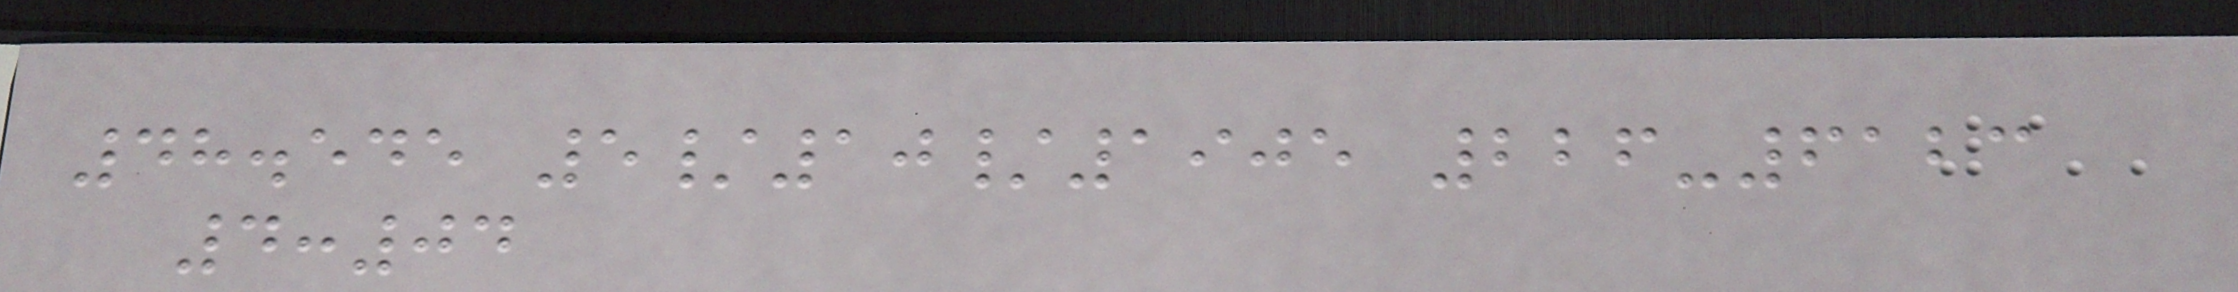48.545 5/10/1905 226-6123
4:04
